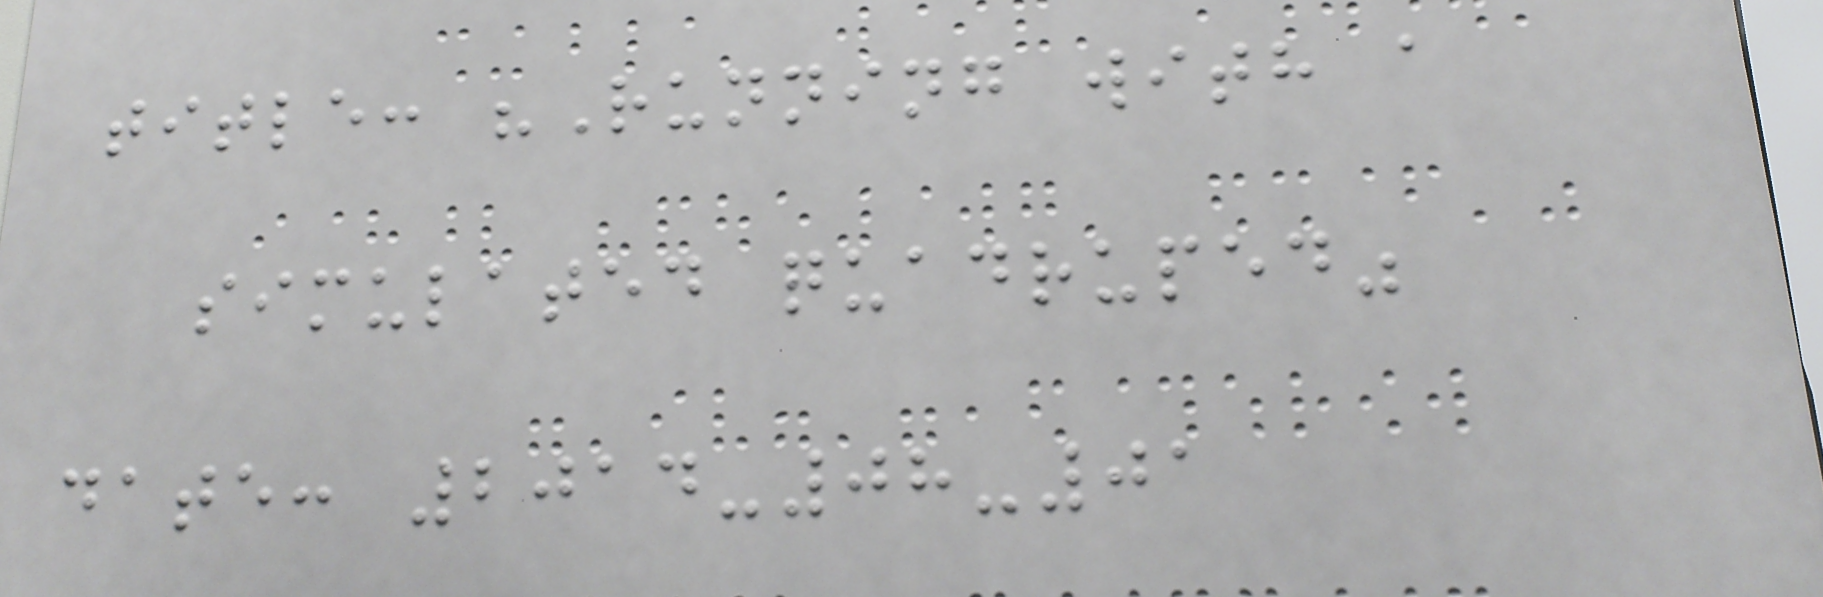title: "Running with a
simulated quadruped"
date: 2014-08-01
